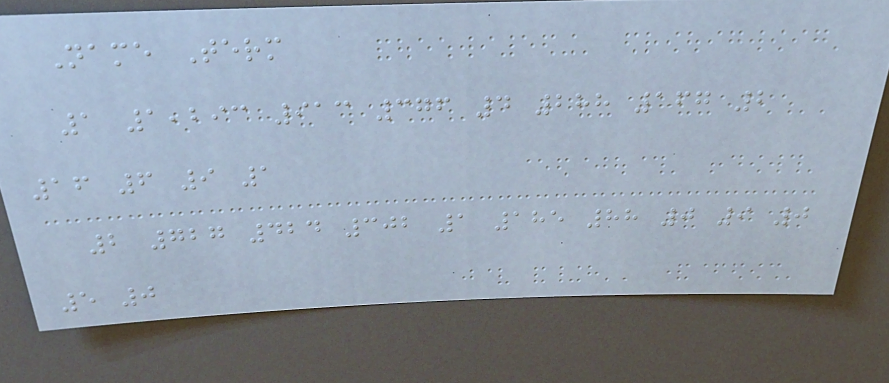Name Term
1 1,293 913 376 4 288 167 2
16 6 9 1
2 727 424 302 1 185 88 0 9 0
5 0
